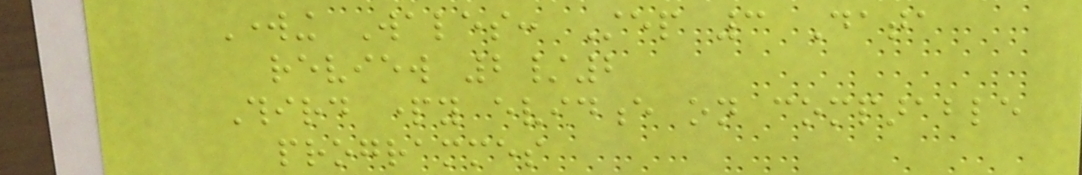Working Wales: Step 3 Data
review 2/2
Third party evidence on comparable
programmes
